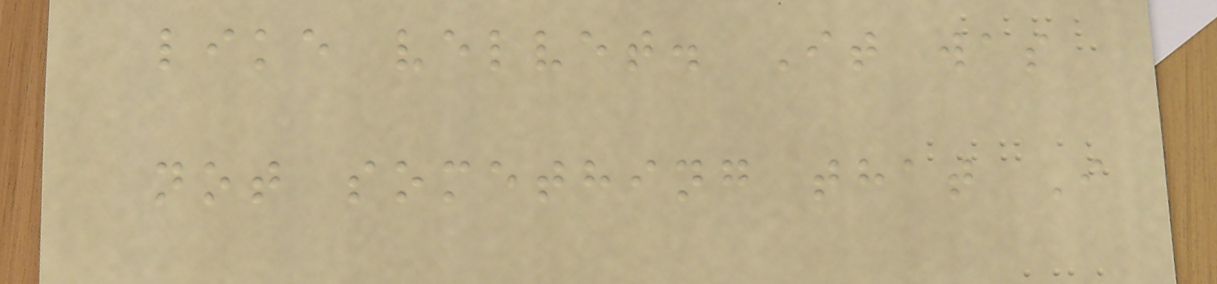like velvet. It was
not something that I
